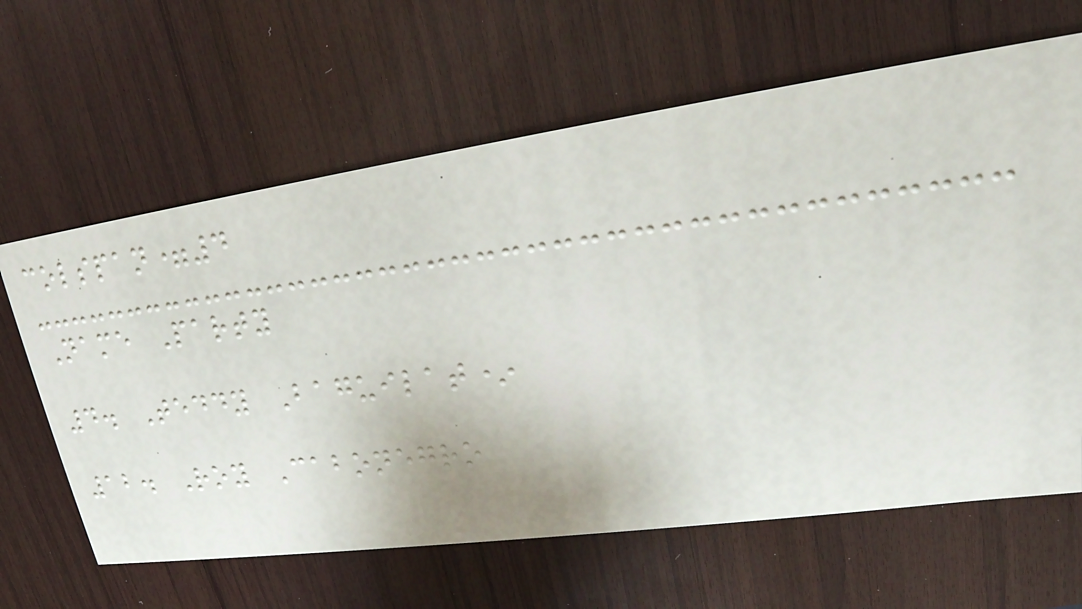colspan=4
Name Party
4. Teddy Baguilat*
12. Roy Cabonegro
